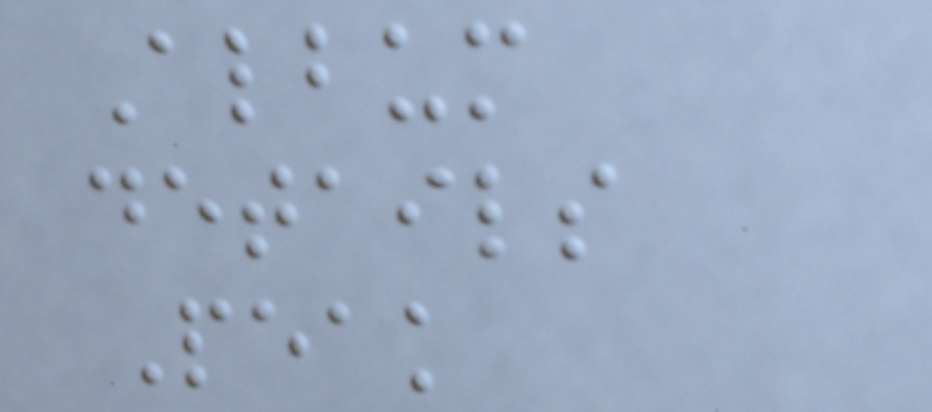Album
details
Peak
